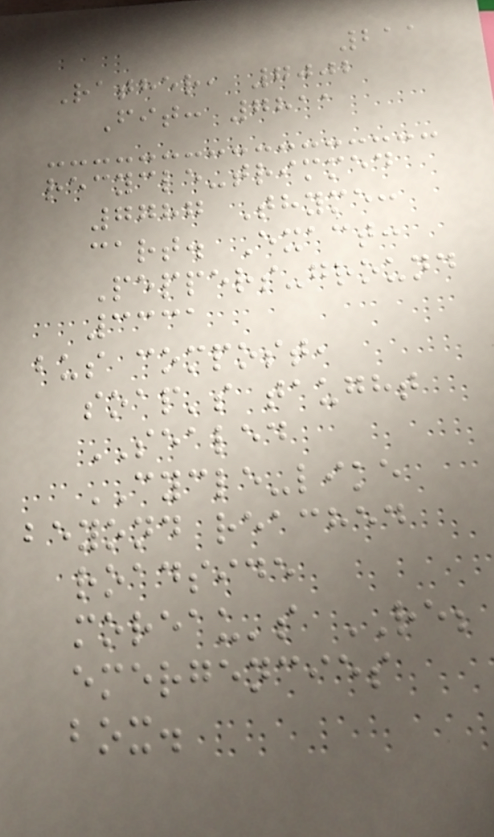211
Rather, 7002
Fit: 7811
recycle-trimmed
7787 Thyme:
cart. Exact:
Peppers-ground
3331
bus compost,
soap's taught
SEALED
CYCLE-like
beyond reached
roadside
moreau's RE;
emergencies
box.
